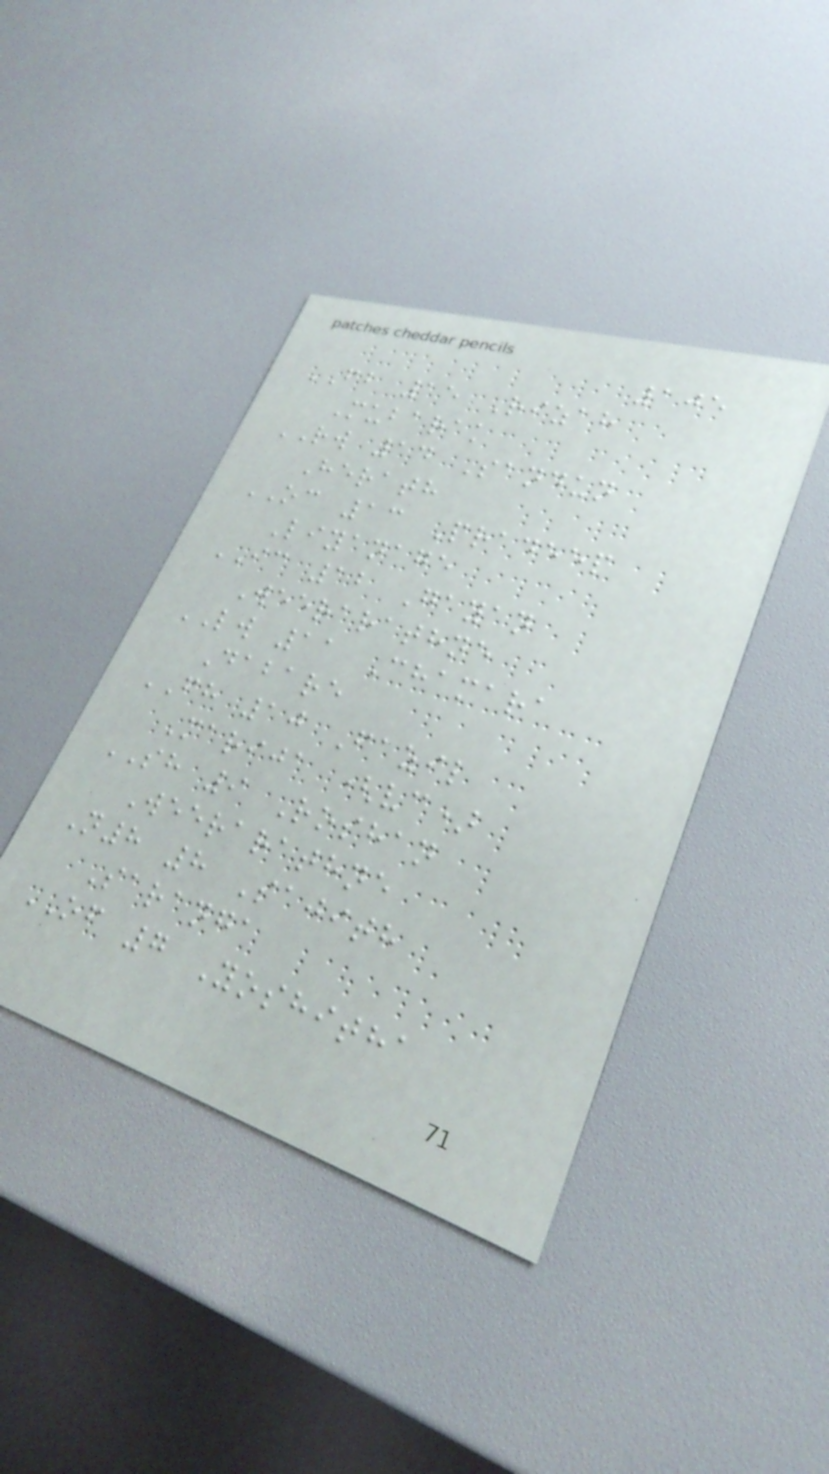105
FB 15 Rizah
Mubarak
RW 14 Sandun
Herath
OC 13 Pradeep
Liyanage
IC 12 Gayan
Weerarathne
LW 11 Chamara
Dabare
FH 10 Fazil
Marija (vc)
SH 9 Roshan
Weerarathne
N8 8 Sajith
Saranga
OF 7 Yoshitha
